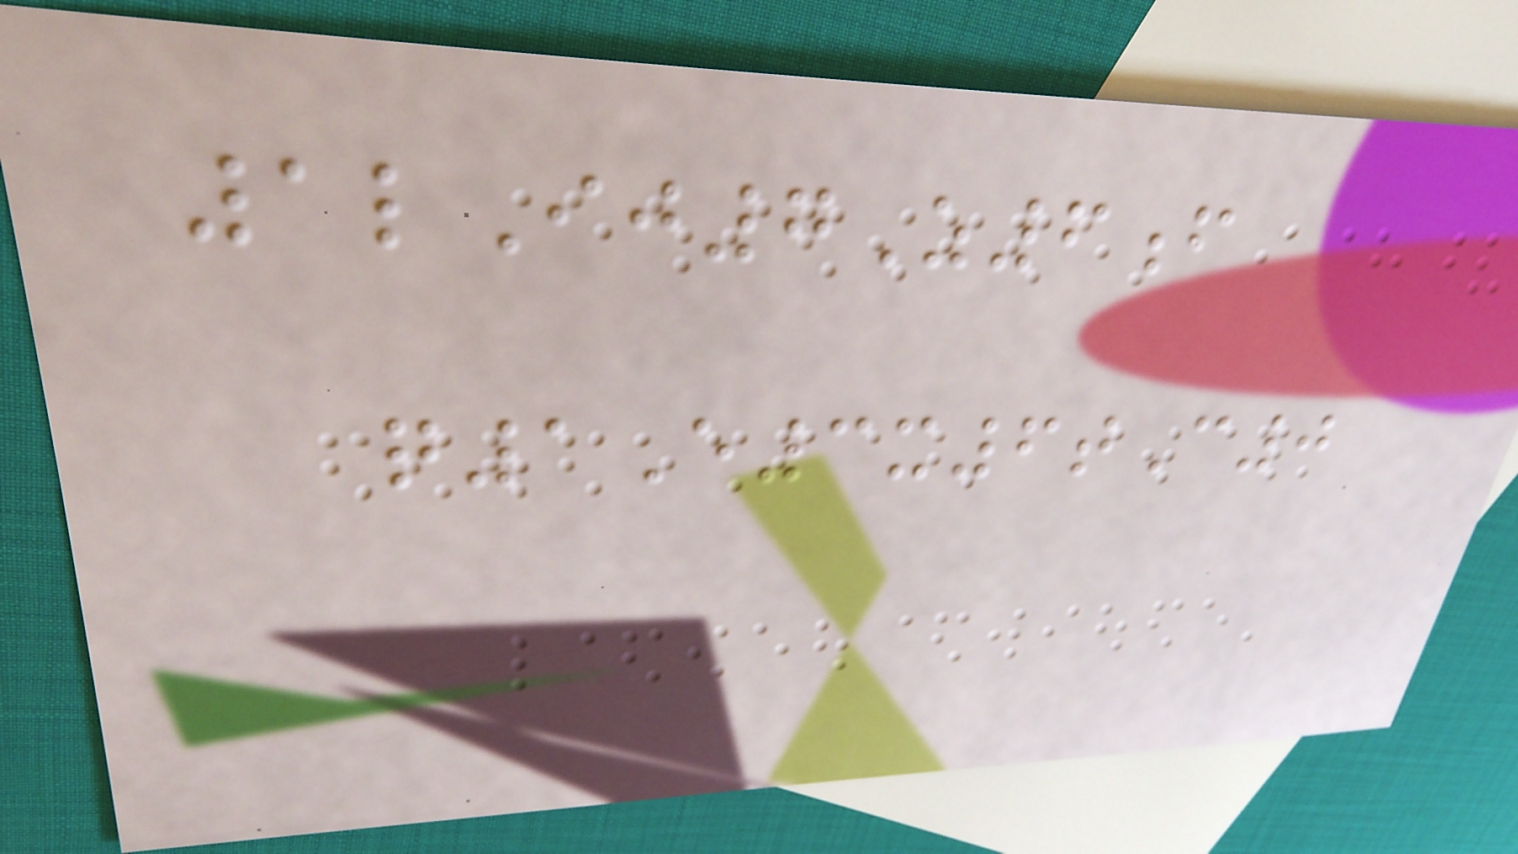1lIj7Z6f
q1E3x6tC0
